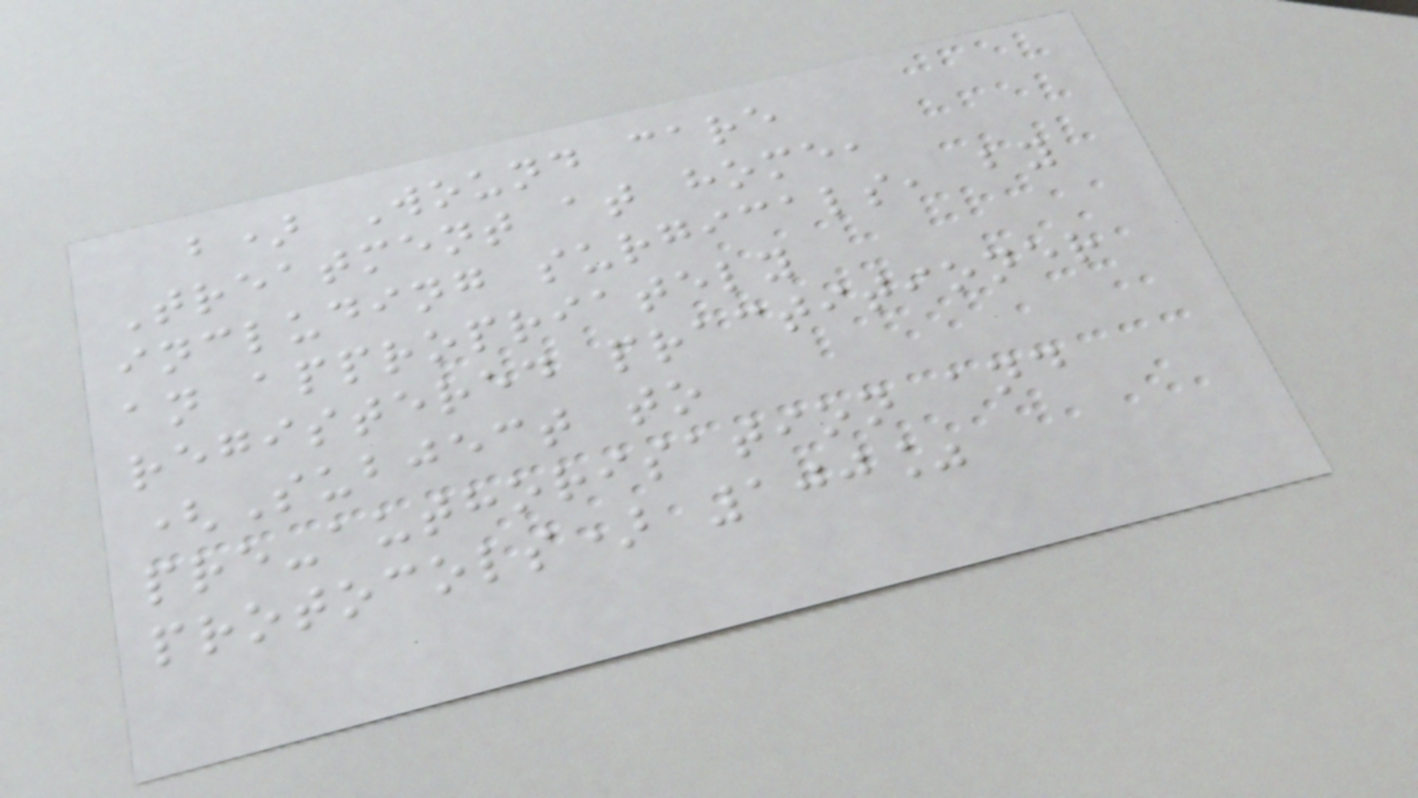b) Wound care
Treatment at home,
including surgicals, by
an appropriately
registered practitioner
(Subject to
pre-authorisation and
protocols) 100%
